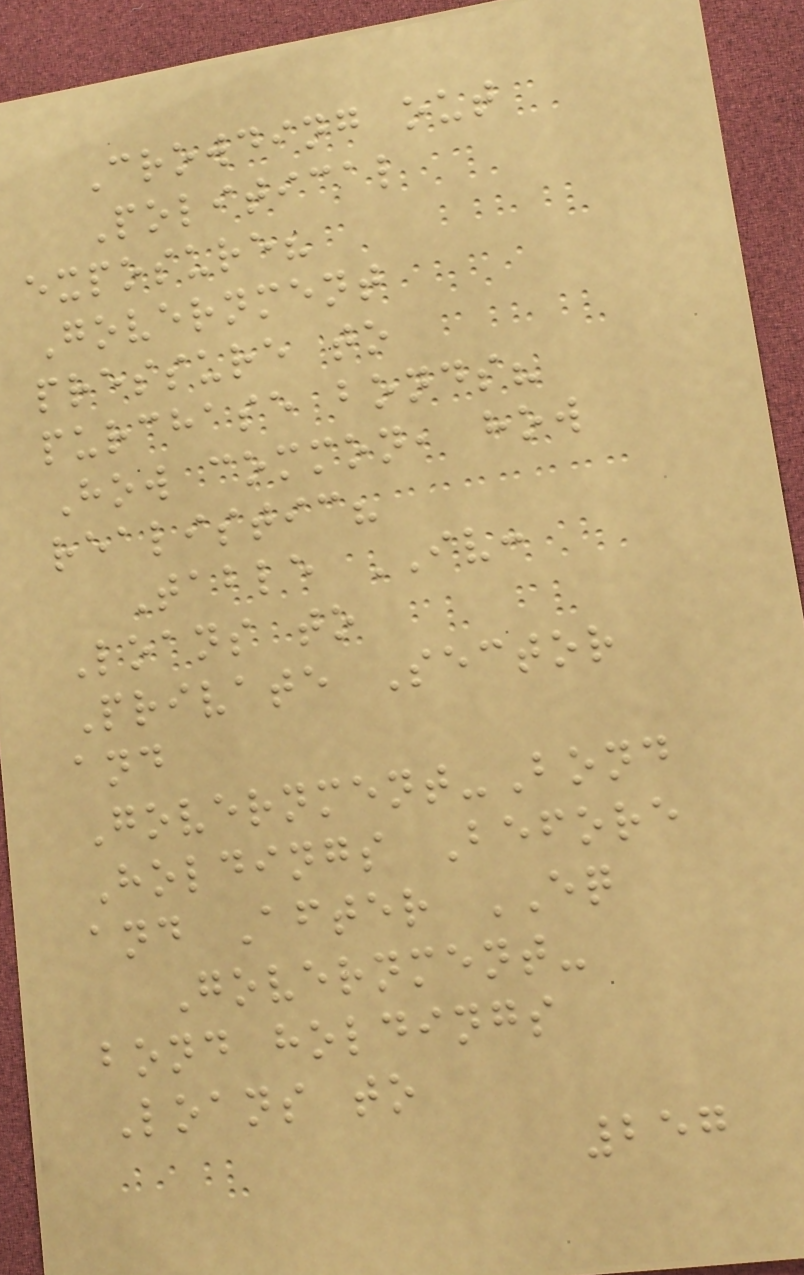Crowding out
Political
exposure?
Government
pressure to
purchase bonds?
How common, how
realistic?
Table IV:
Loans to
Private Sector
and
Government-Bond
Holdings Before
and After EQ
Government-
bond holdings
Loans to
257
